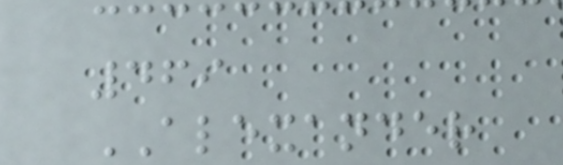469
ALEXANDER
